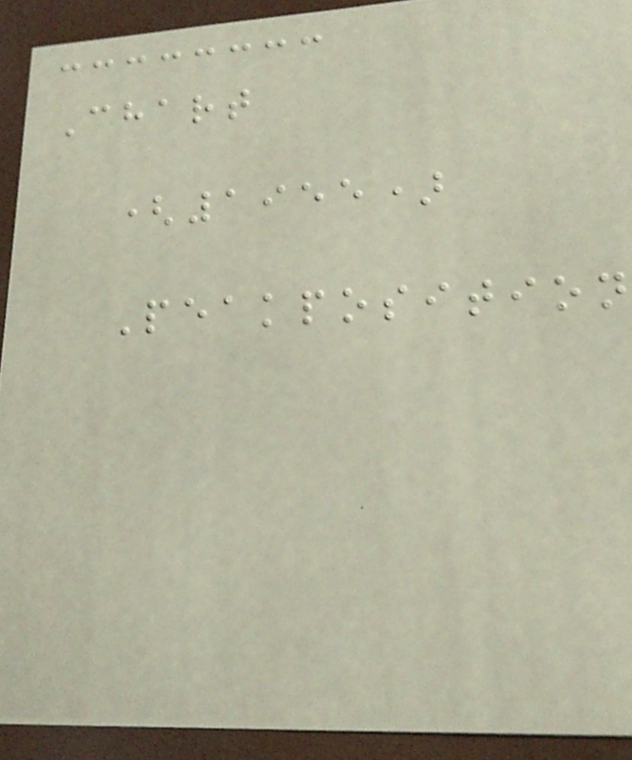Chart
(1955)
Peakposition
